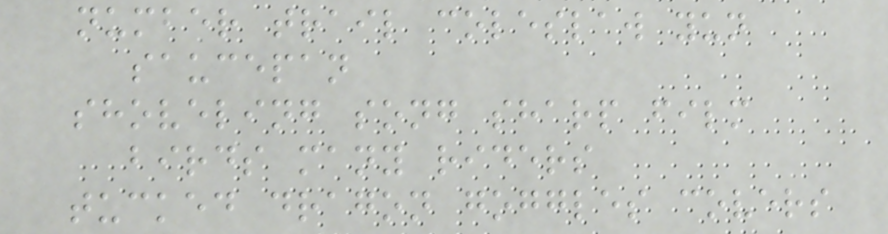number trail coleslaw yun
saucepan
shoveling song sharp film
birds many riders
tucked dragon goggles covers
